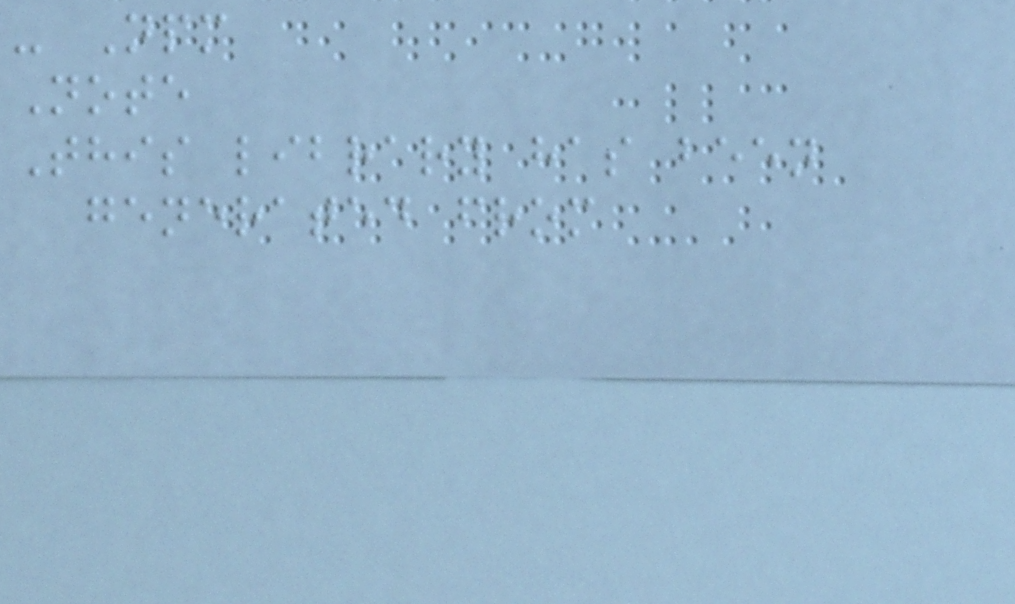- Npm
Note
This library has been
generated from
